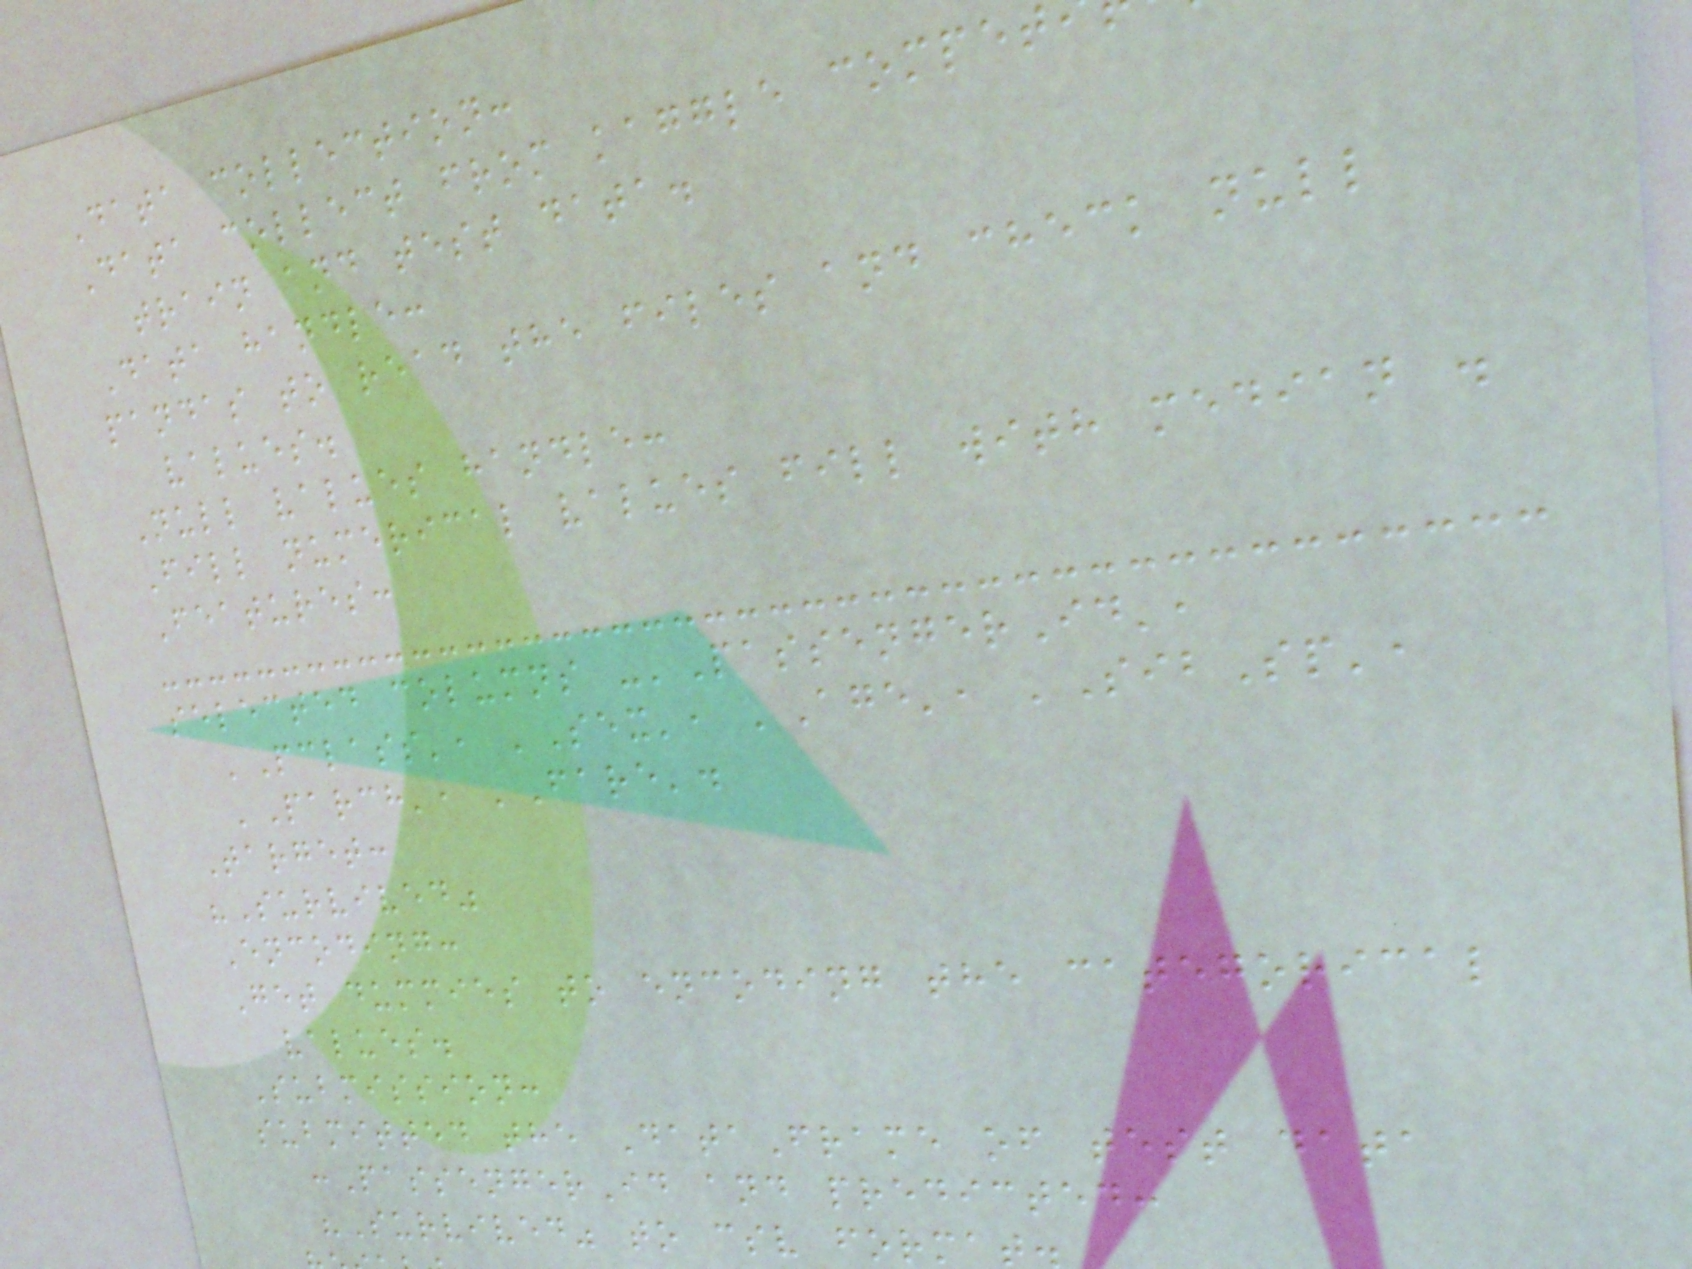Data collection:
Data collect from kaggle compet
train and test data.
Data handle:
pandas to read the files and check null
values.
Null values handle:
Fill numerical values fill with median .
Features:
selected columns -'PassengerId',
'Pclass', 'Sex', 'Age', 'SibSp',
'Parch', 'Fare'.
Target:
"Survived"
Encoding:
Get dummies to encoding the categorical
values.
Submission:
submitted the DataFrame of test data
:PassengerId and predicted:
"Survived" to csv format
